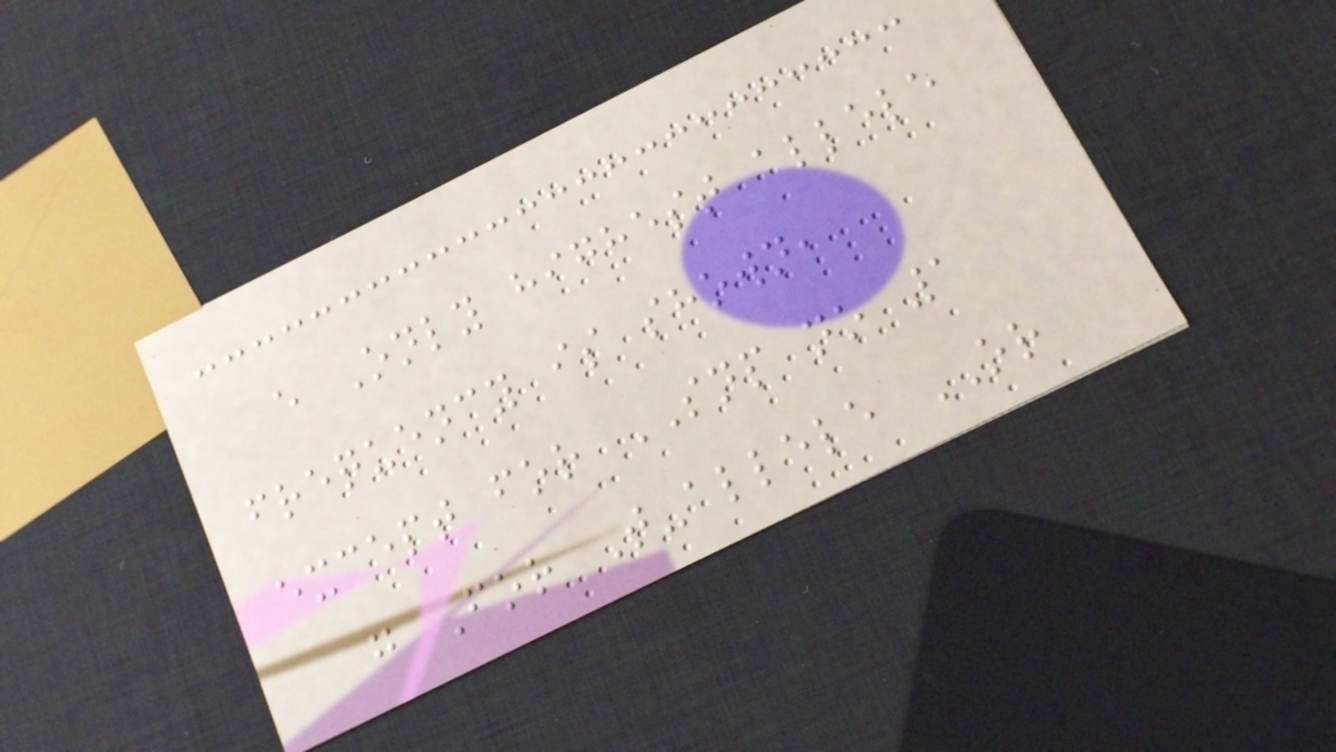e Only highest allele
frequency is shown,
except for SNP no 1
g For T-allele OR
